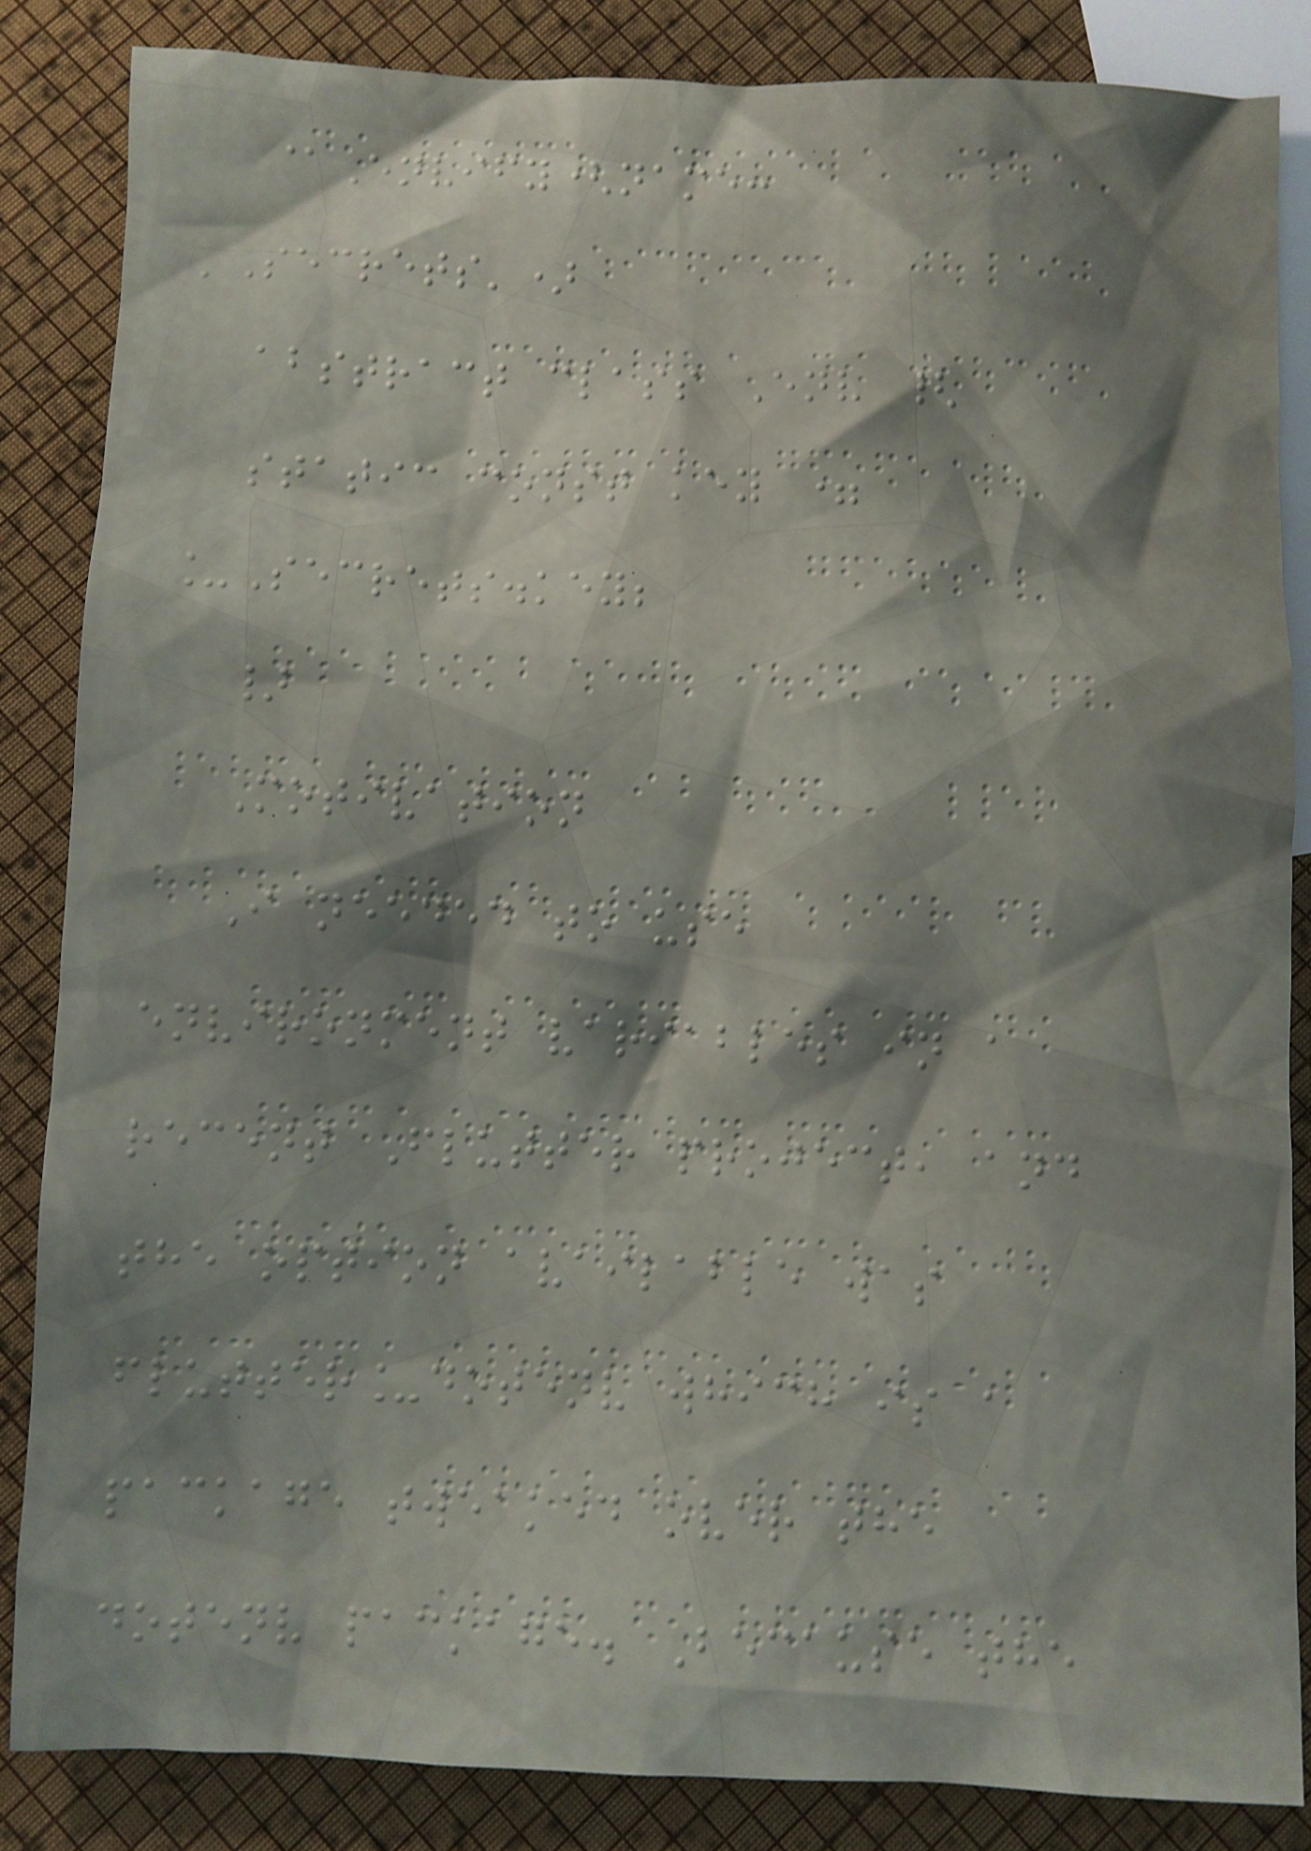@Envify(name:
'Secrets')
abstract class Env {
static const key =
_Secrets.key;
}
Motivation
I needed to use
environment variables in a
recent Flutter project, and
the option available was
flutter_dotenv which is a
package tweaked over the
dotenv package. Because the
